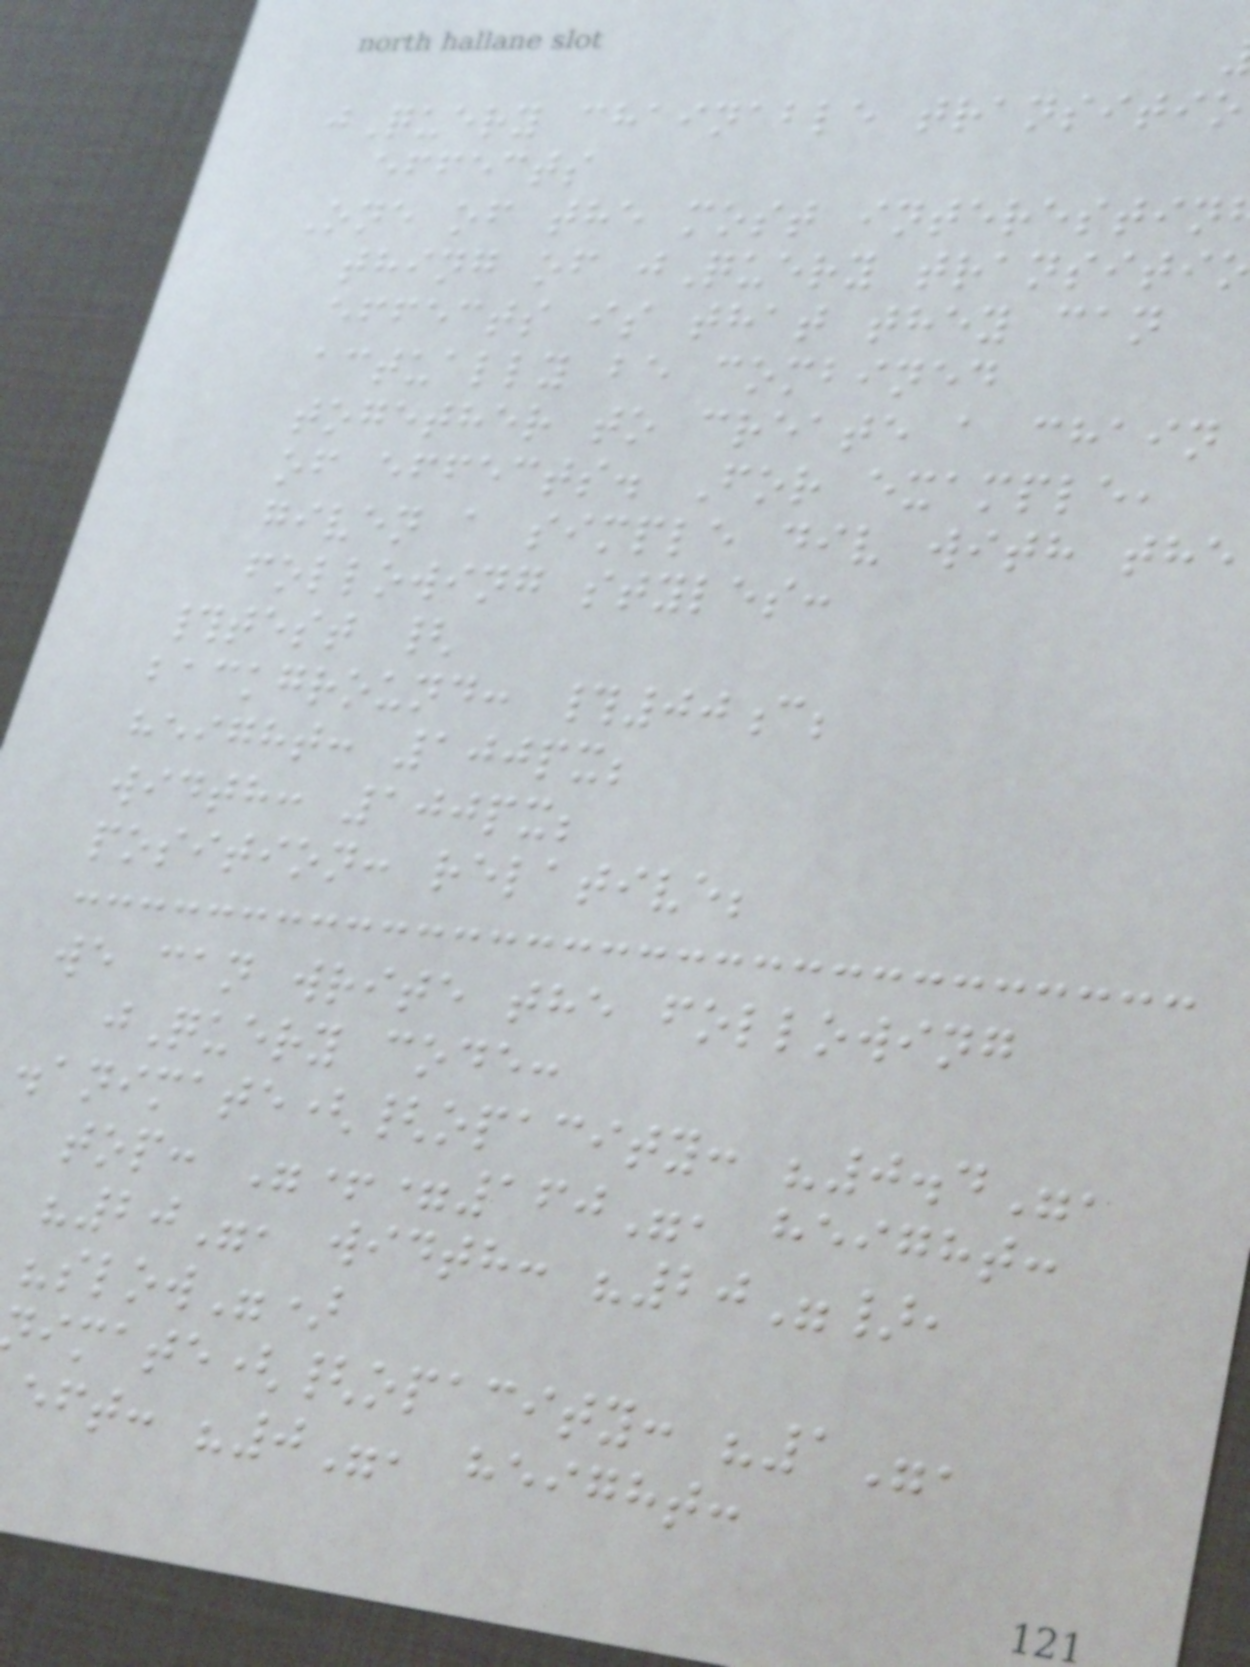jQuery chainable transitio
effects
One of the most interestin
thing of jQuery transiti
effects is that they can
actually be combined
together to create a chain
of effects. For example,
given a simple div with the
following styles:
#test {
background: #00c;
height: 100px;
width: 100px;
position: relative;
we can write the following
jQuery code:
.animate({opacity: "0.4",
top: "+=160", height:
"20", width: "20"},
"slow")
imate({opacity: "1",
eft: "0", height:
